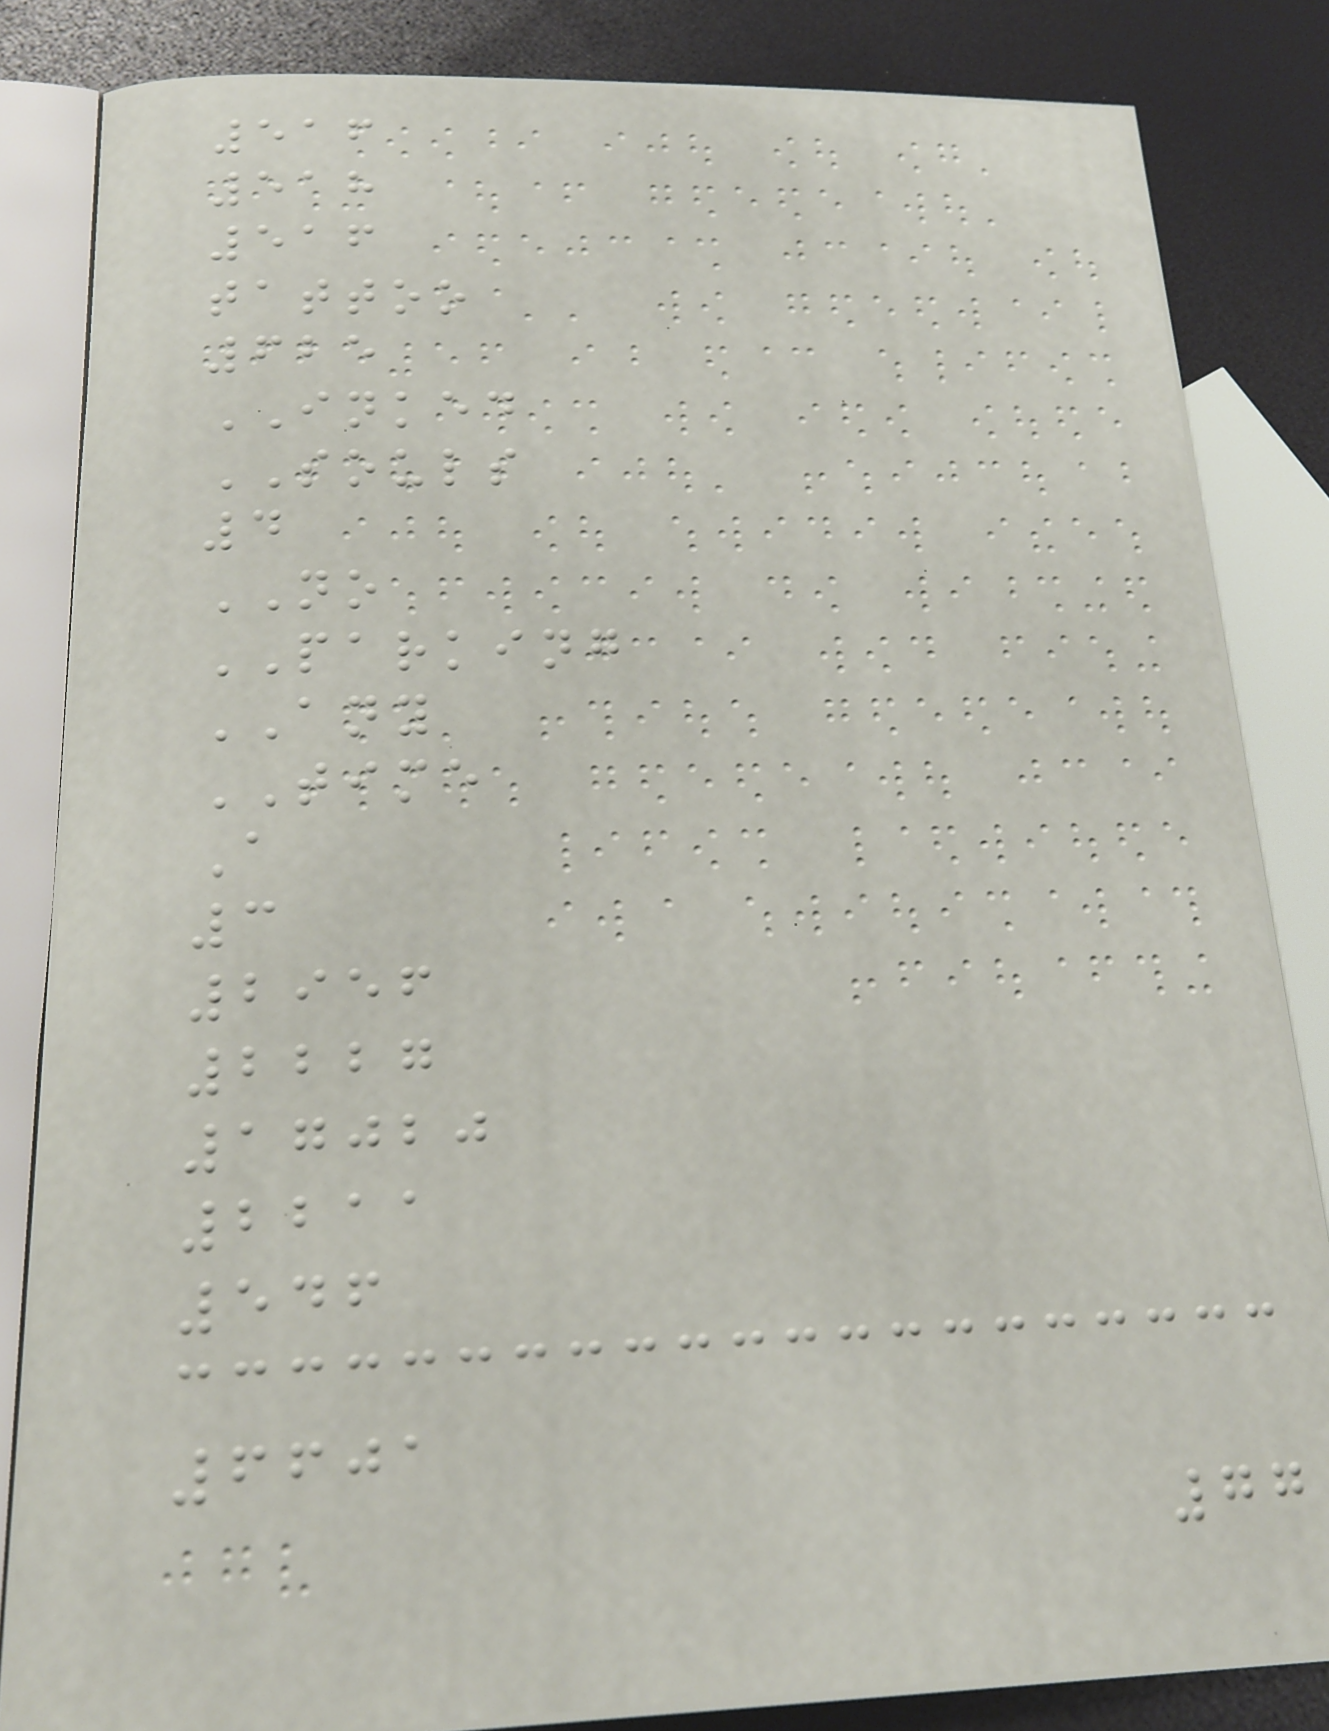516
518
516
tattoo
625
INKED
SOULS
4
NO
PARKING
ANY
TIME
A
3
2956
2227
17020
2211
546
6601
77
